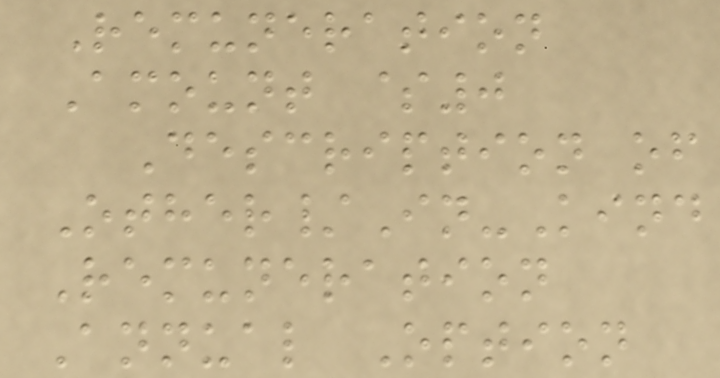Remuneration
Amount $0
Description of
Other/In-Kind
Remuneration
Annual Option
